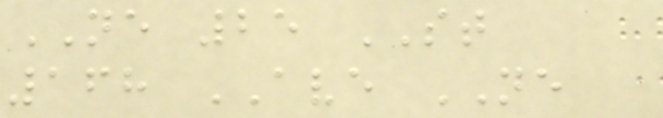NE 25 ST
168 AVE NE
